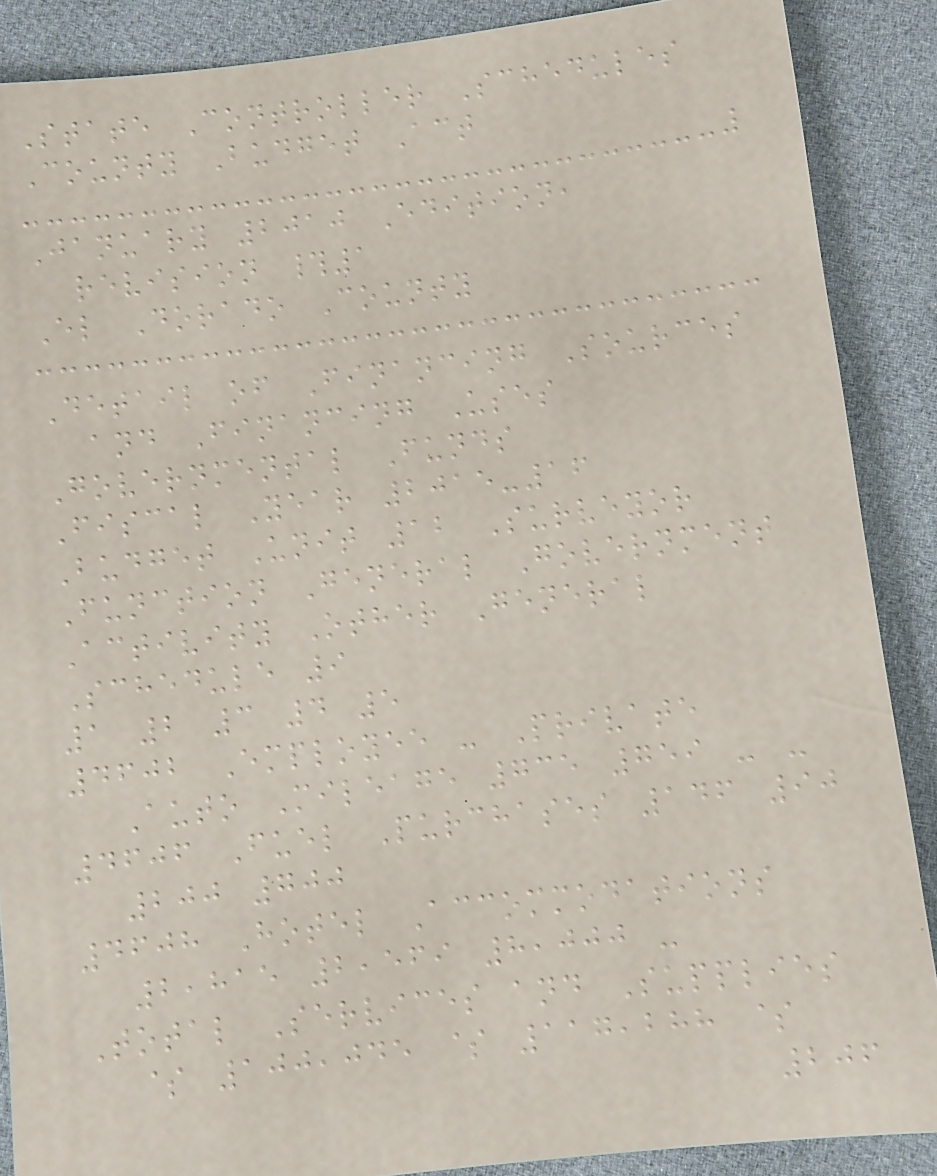State Controller Schedules
County Budget Act
January 2010 Edition,
revision #1
El Dorado County
Detail of Financing Sources
and Financing Uses
Governmental Funds
Fiscal Year 2015-16
Budget Unit 12 Surveyor
Function General Government
Activity Other General
Schedule 9
1 2 3 4 5
4602 Employee - Private
Auto Mileage 735 759 - -
4606 Fuel Purchases 146 90
200 700
4608 Hotel Accommodations
2,815 2,569 8,000 -
Total Services and Supplies
$ 100,045 $ 117,288 $
206
